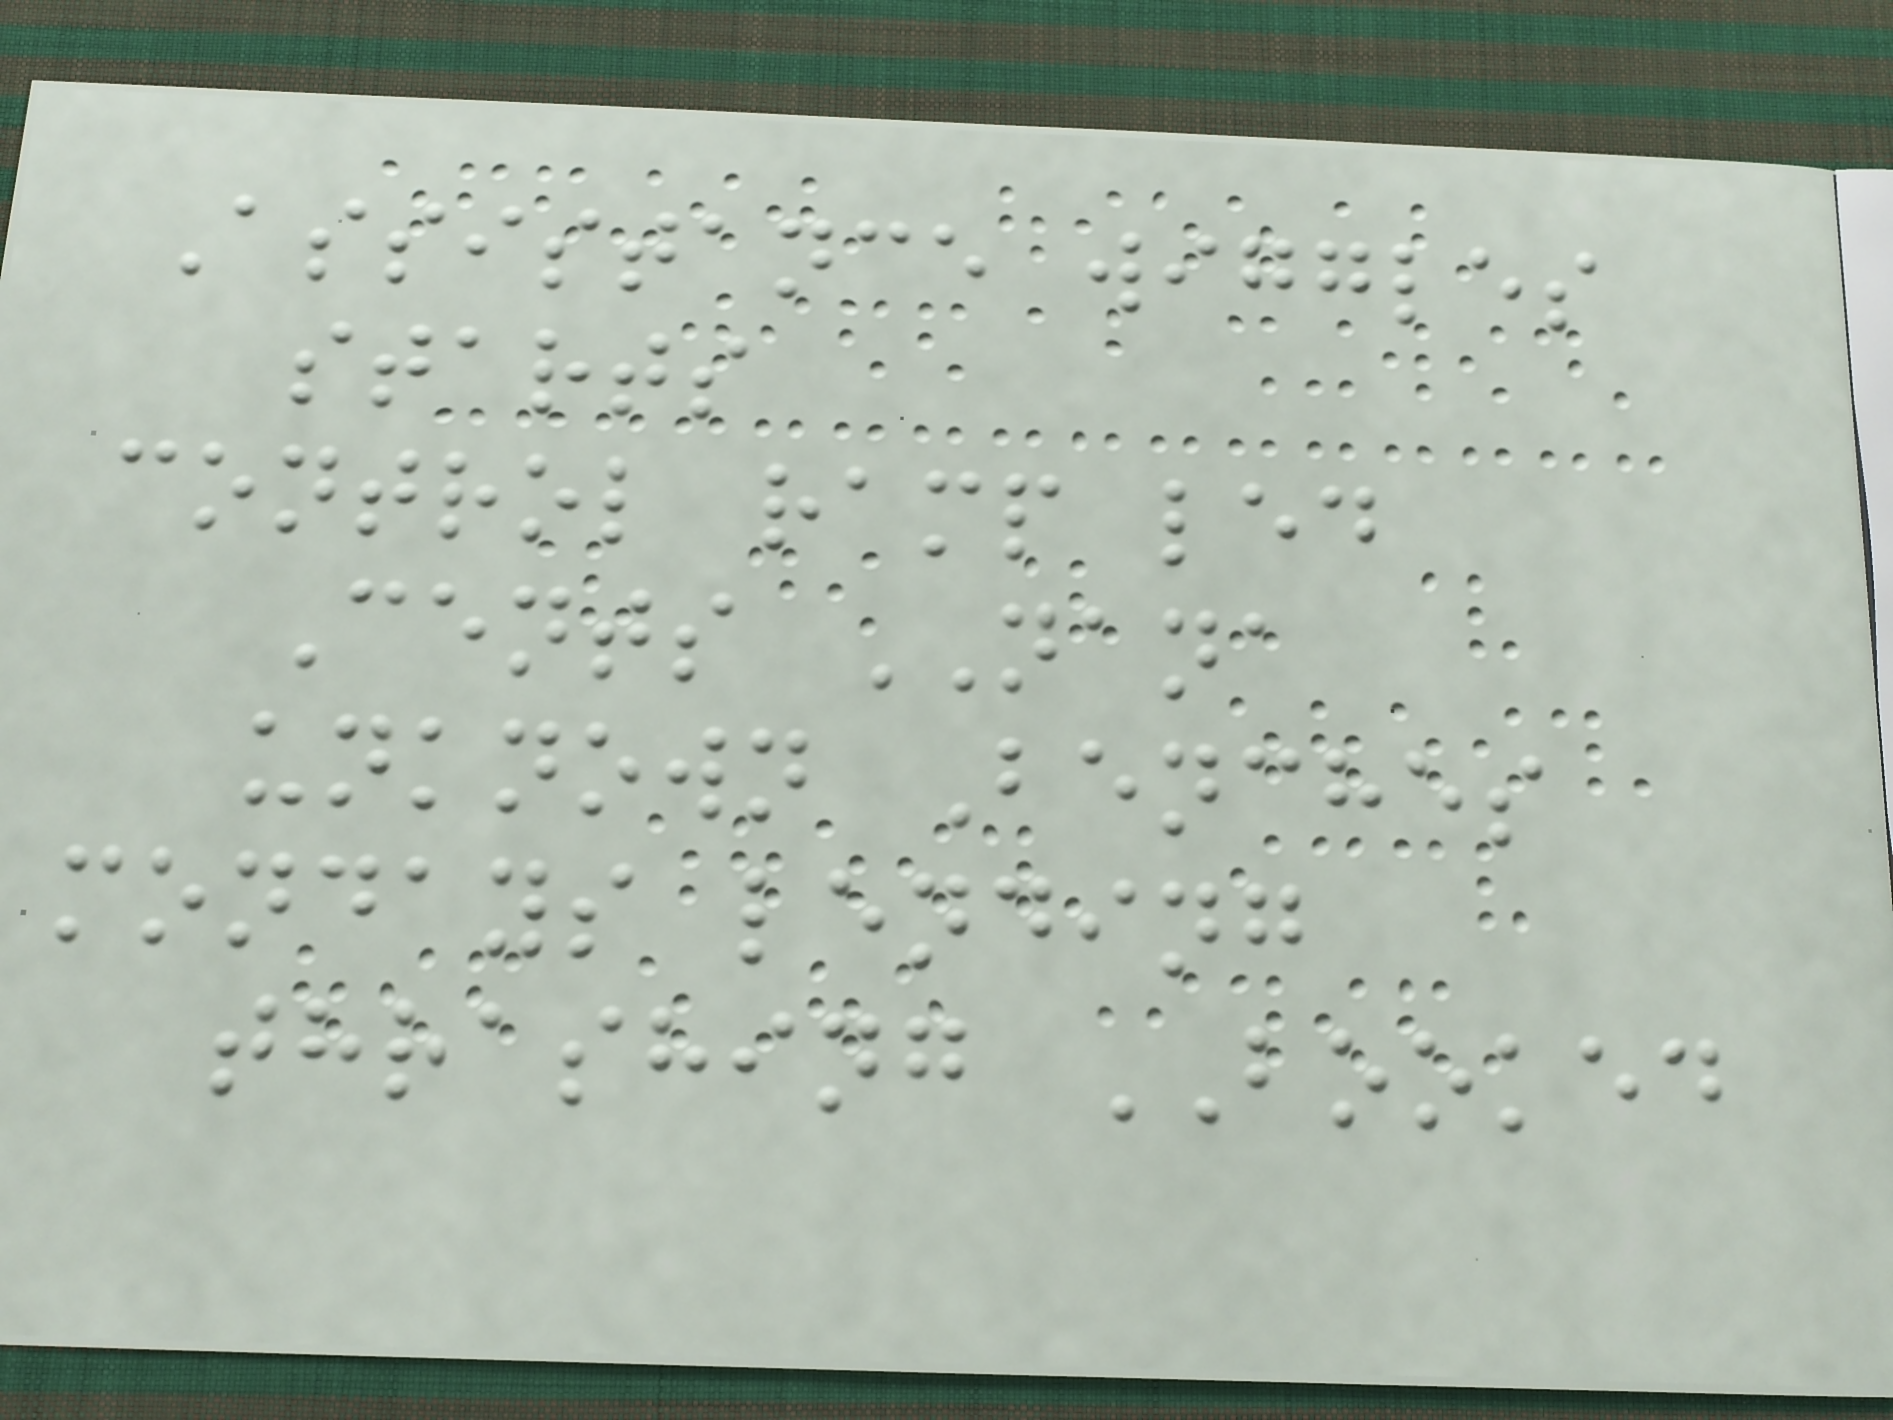Assistance wiggles
starts
control ramp led
Cents NANA
unknown Benches
mondays lending
thrashing BOOKED
